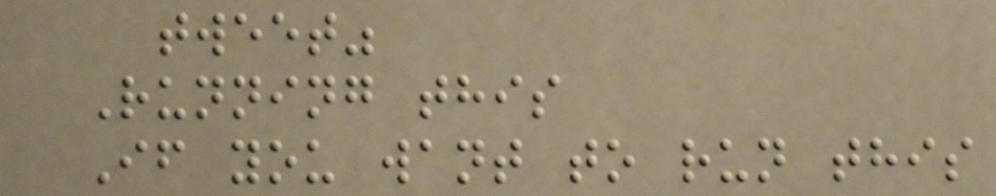tweet"
Running this
If you want to run this
